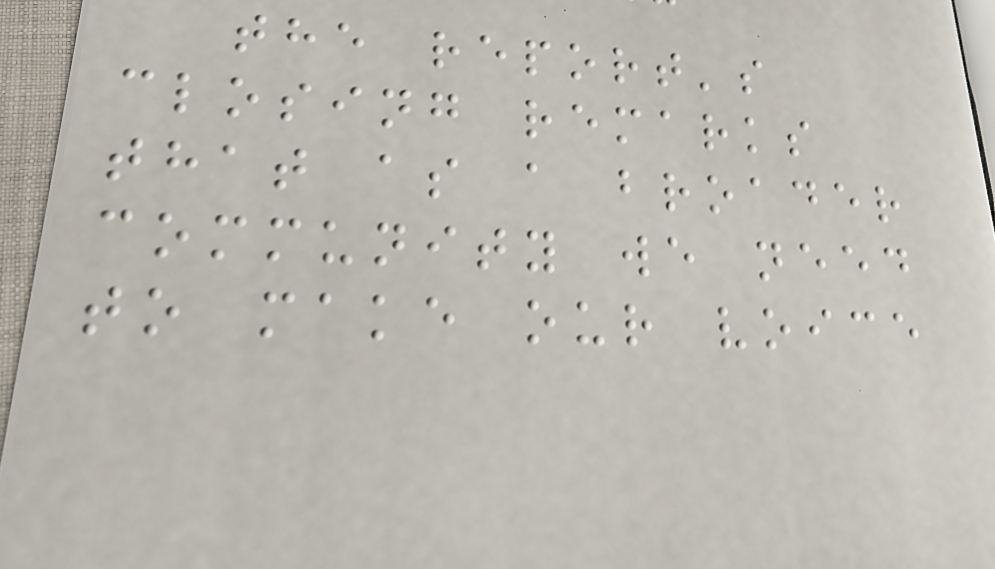the report's
closing remarks
that as a broader
community we need
to make our voice
